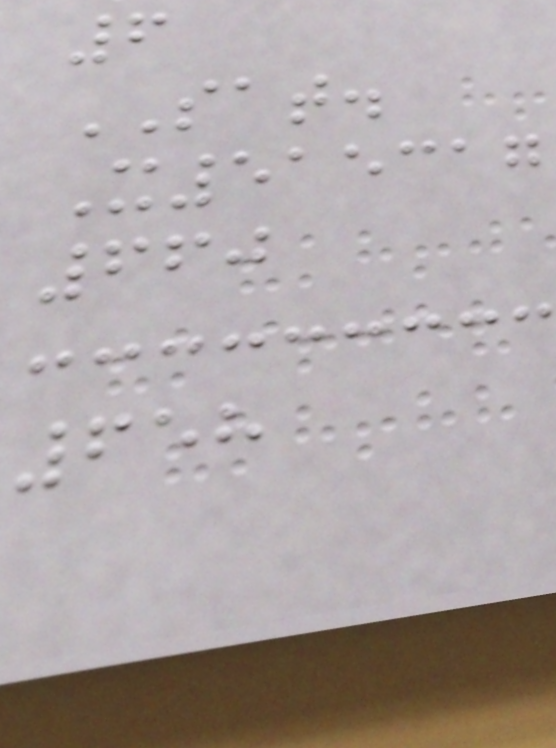6
SAT.
X515317
660
658
